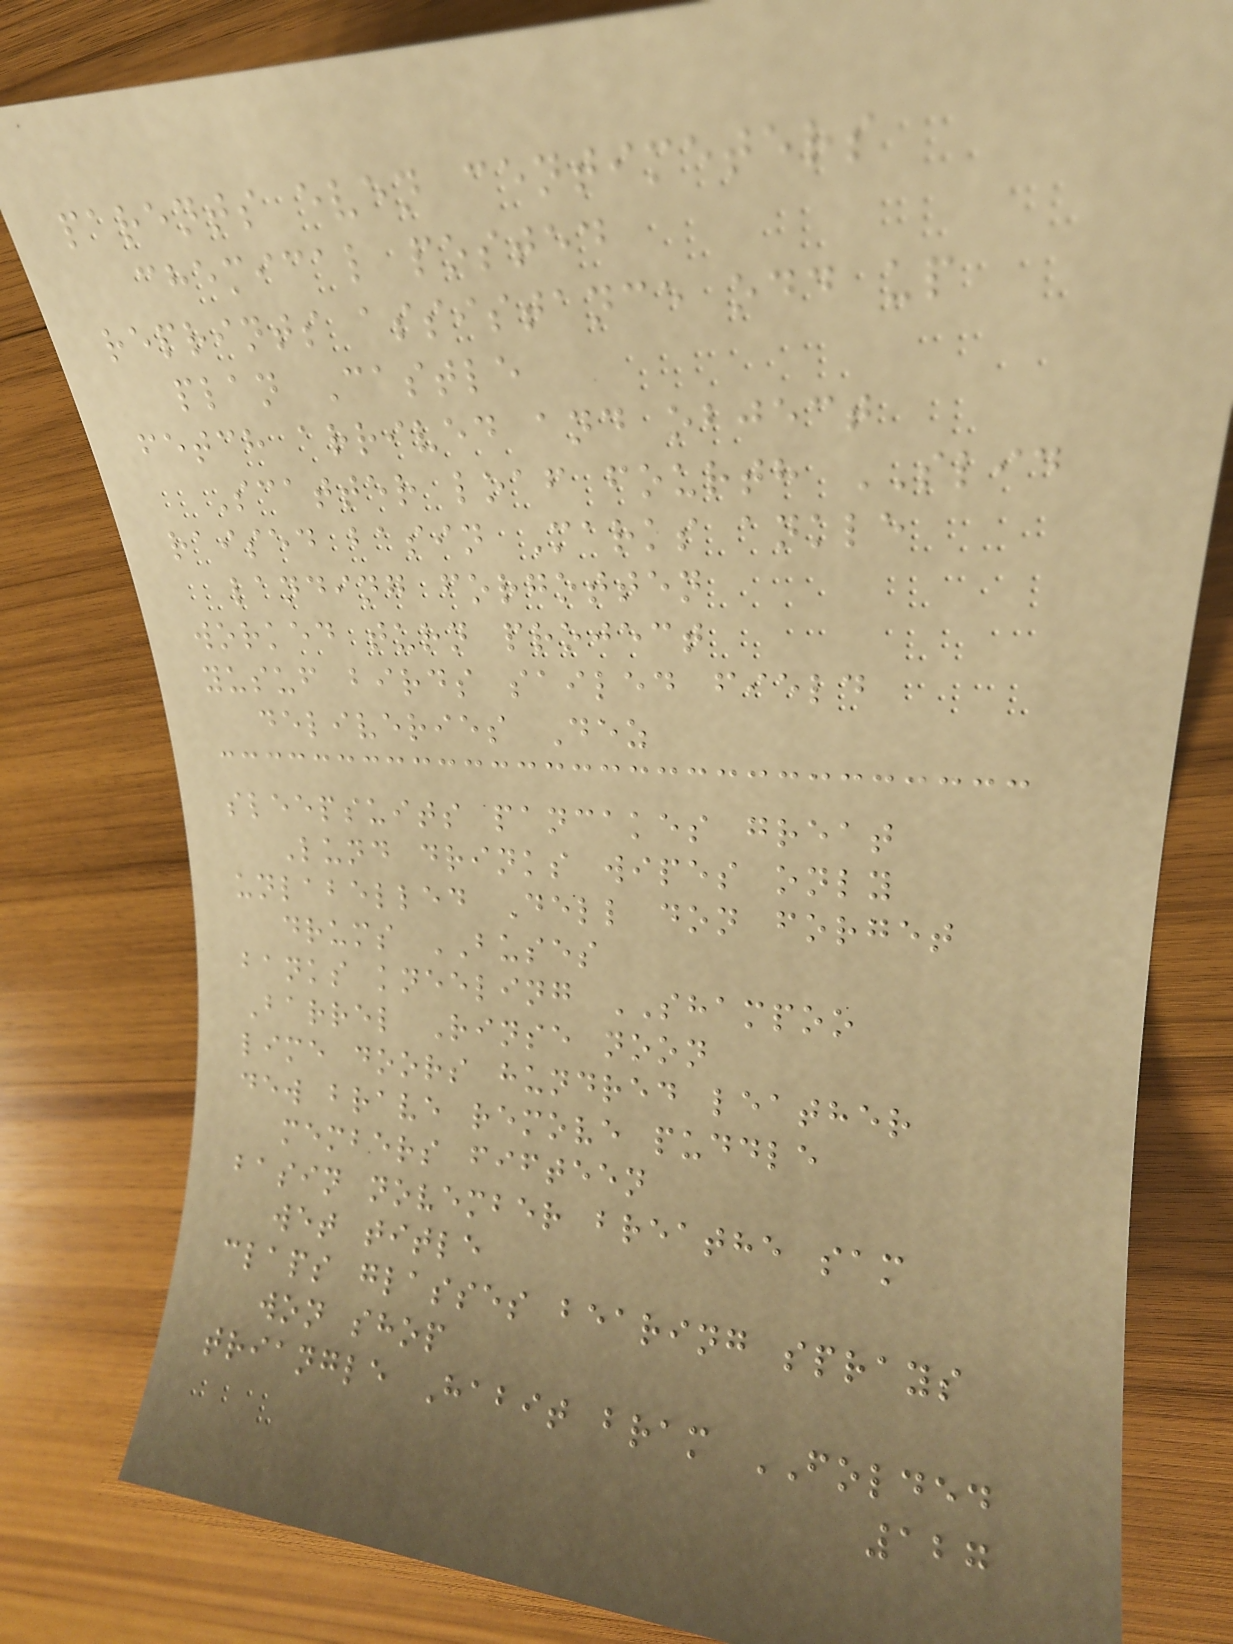parents even centimeters
chemical posted
reprints assistance odd up
plan Castle
fetch arrived and object
Scatter loaf fourth SLID
raised basin Marks ankle
landing forgotten
worked turn project
yusuf birds sailed field
deliveries Dez
sleepsuits pancakes great
Lund drinks wipes only
unlabelled Dell don forget
drums BUSES
banks kneeling SHAMPOO
Barrel Rinse noon
lime doors hundred leather
dew brave remove puddle
members fifteen
basin november breathe sam
wet title
claps glasses bearing sprays
won shop
triangle Habit bram FOLDED
127
